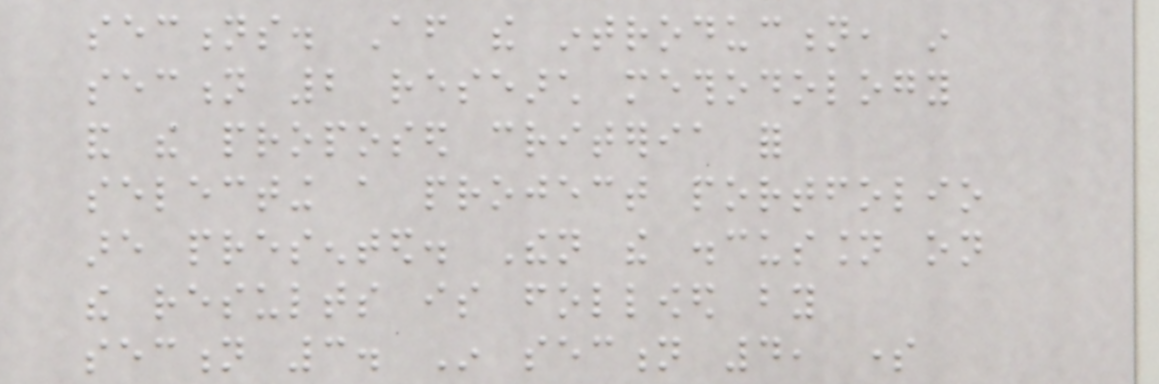sections. After the introduction, in
section 2 research methodology
and the proposed criteria for
selecting a project portfolio
are presented. Then the discussion on
the results is followed by
section 3. In section 4, some
